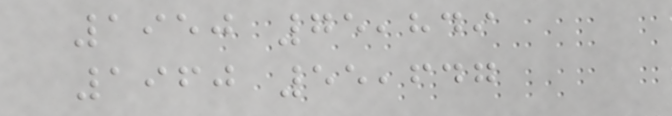1950 75,849
1960 55,647
